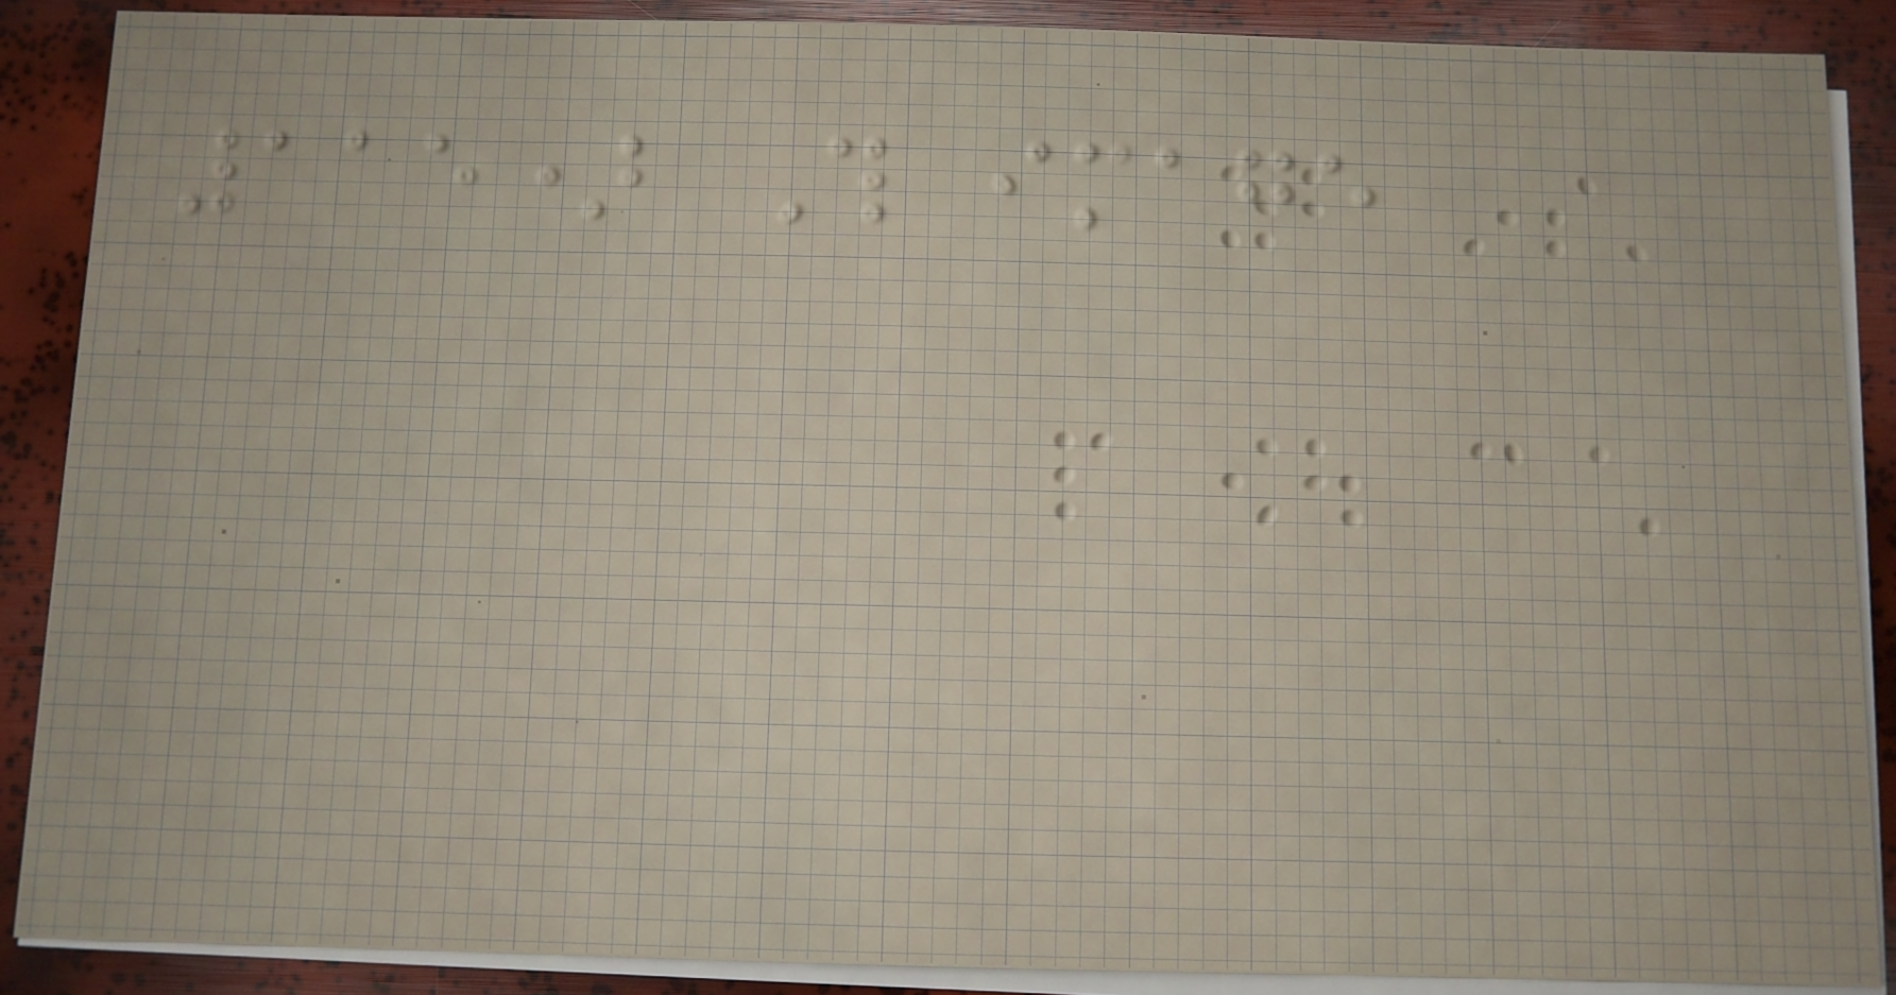115) This image
